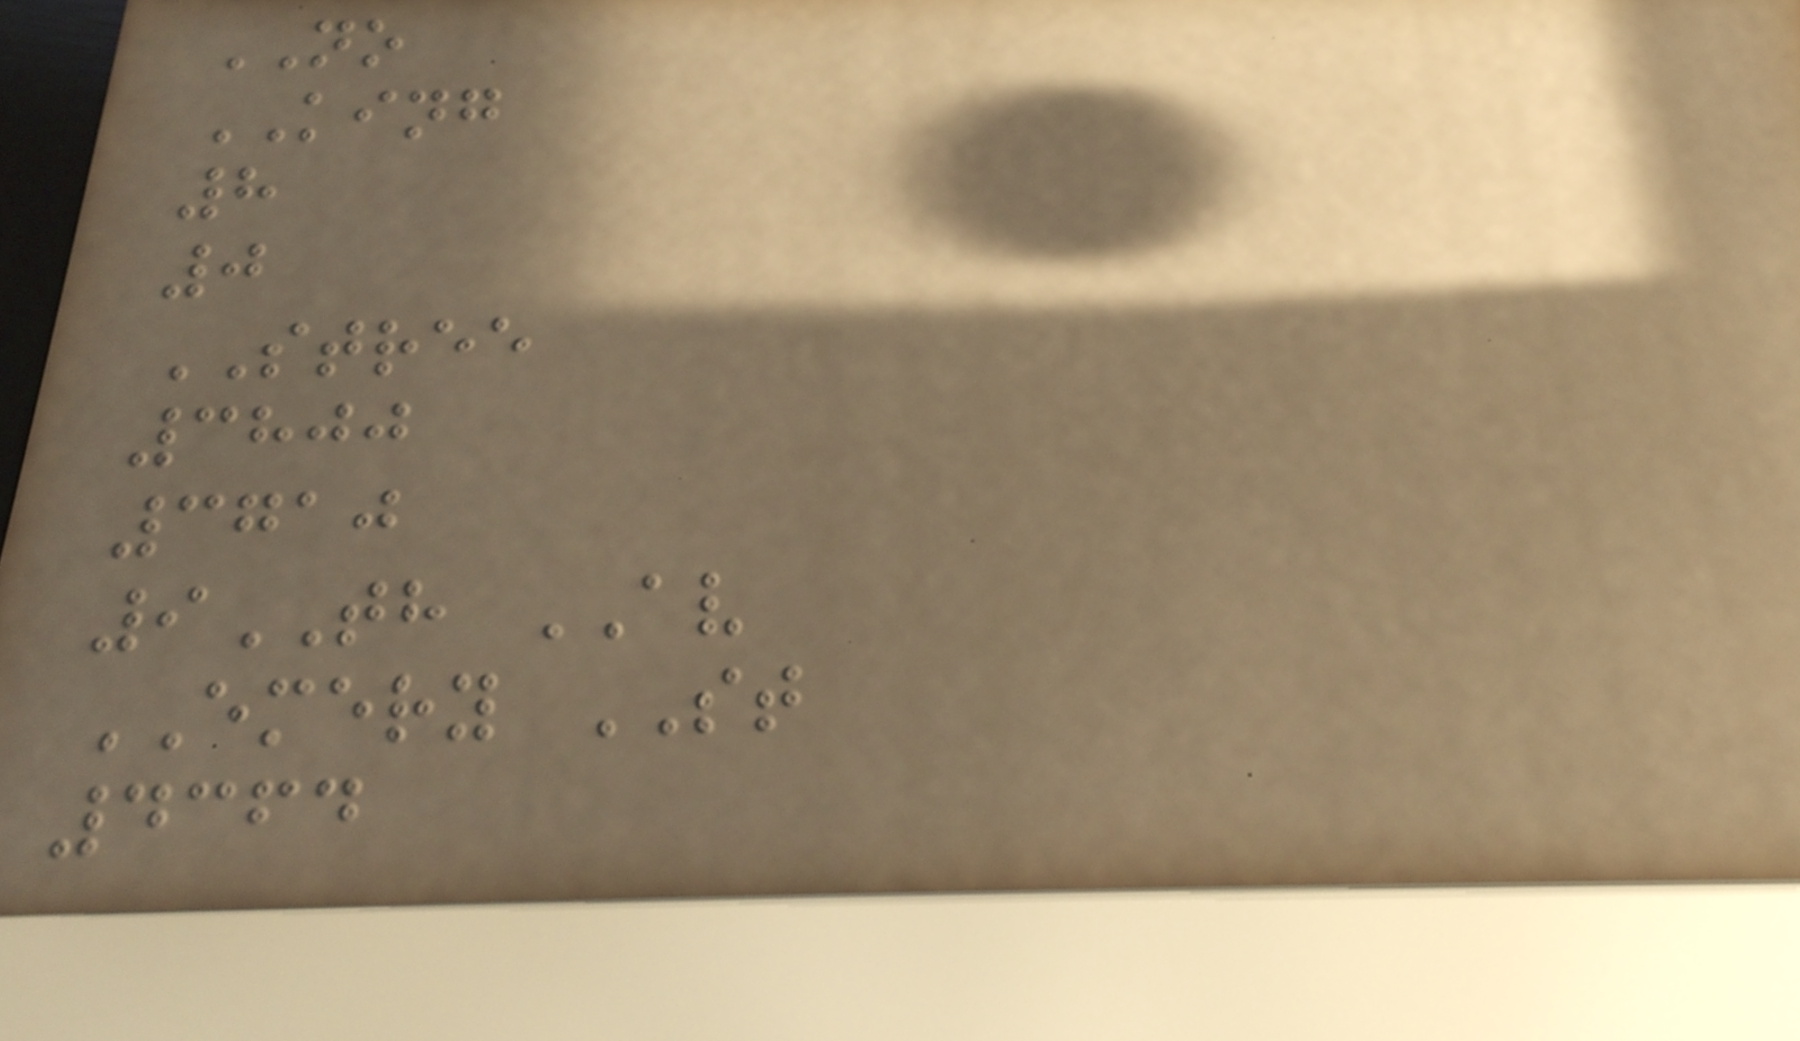NO
KING
8
0
STREE
3800
3710
9TH AV
EMERY ST
4364
